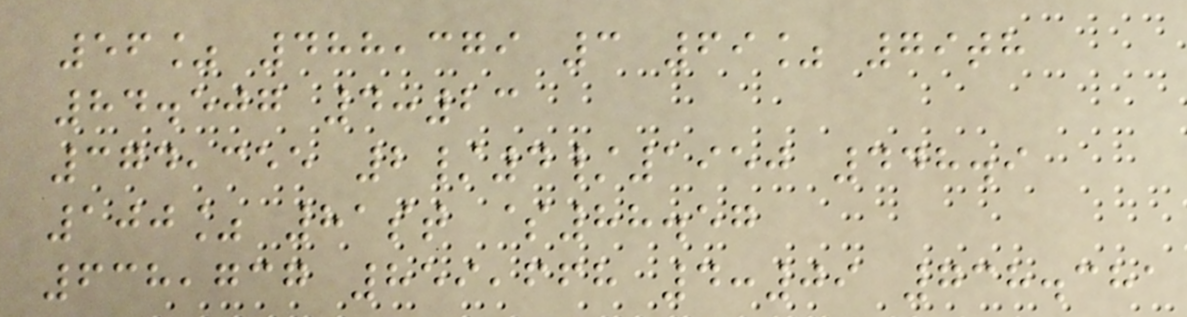56% 488,379 3 69% 79th
84.507 4:23
374,355 2/4/1950 448.9
100% 81st $88.57
638,737 859,668 4:09 738.381
